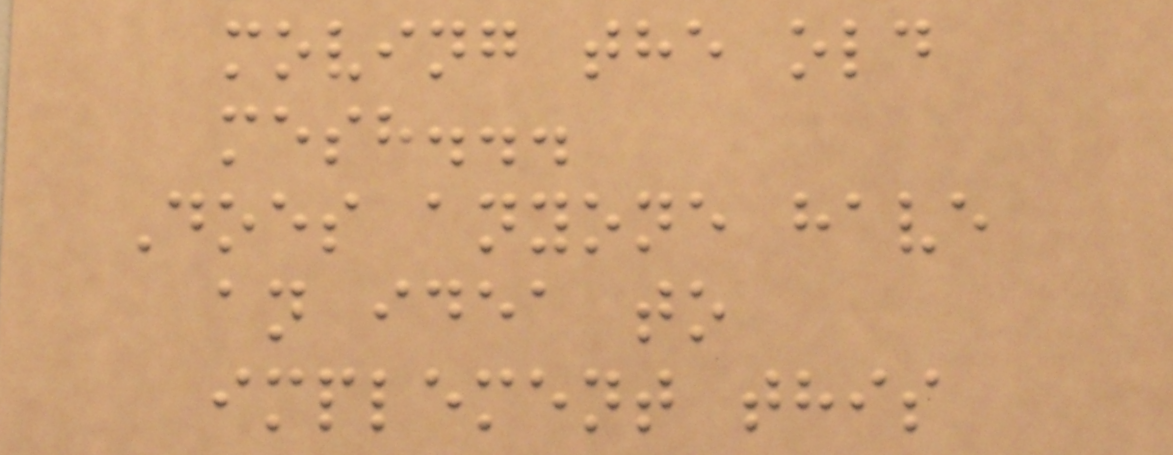moving the old
mesh...
Does anyone have
an idea to
implement this
